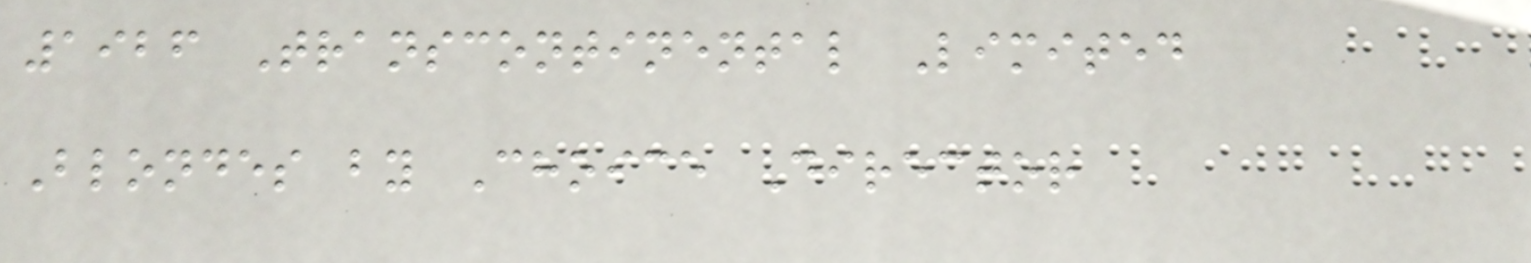1926 Transcontinental Limited
Blondes by Choice Director
